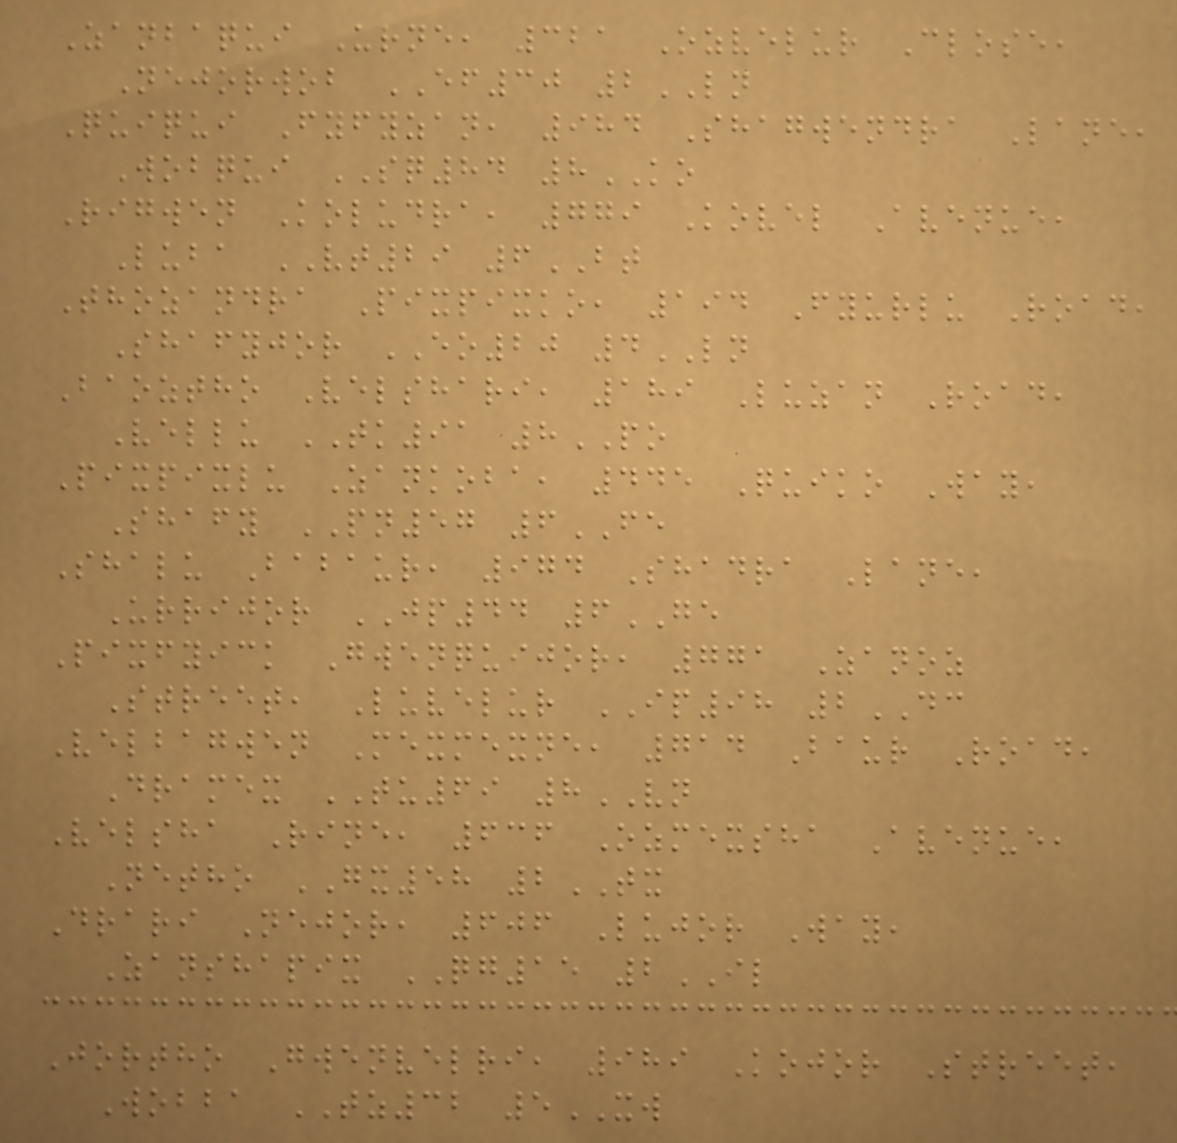Zanbaqui Urne, 321 Ozvelur Close,
Nejorwob EF30 2LN
Quiqui Fyfyzan, 984 Shagwendra Lane,
Wobqui SQ84 8KO
Rigwen Koludra, 779 Kovel Avenue,
Luba VT29 6BT
Thozandra Pixpixko, 194 Fyurlu Road,
Shafyjor EO20 4LN
Baoztho Velshari, 189 Luzan Road,
Vellu TK91 8PO
Pixpixlu Zankoba, 445 Quiko Way,
Shafy PN57 6FE
Shalu Babaur, 974 Shadra Lane,
Urrijor JP44 6GE
Pixfyick Gwenquijor, 771 Zanoz
Street, Luvelur IP98 2DC
Velbagwen Mexmexne, 714 Baur Road,
Dramex TU69 8VN
Velsha Rine, 636 Ozmexsha Avenue,
Netho GX58 2TX
Drari Nejor, 606 Lujor Way,
Zanshapix QG15 2IL
Jortho Gwenvelri, 989 Kojor Street,
Wobba TZ32 5XW
